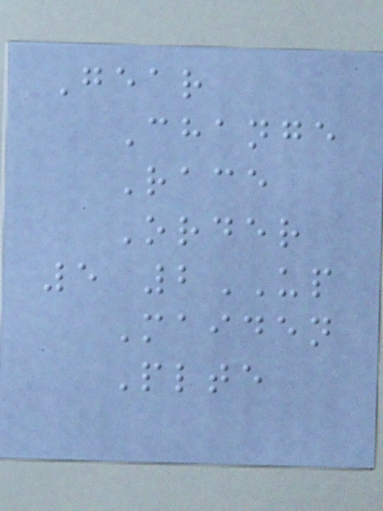Gear
Change
Race
Order
5 2UP
Maiden
Plte
